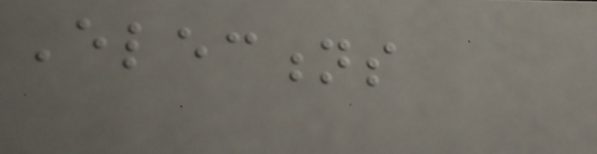Elections
